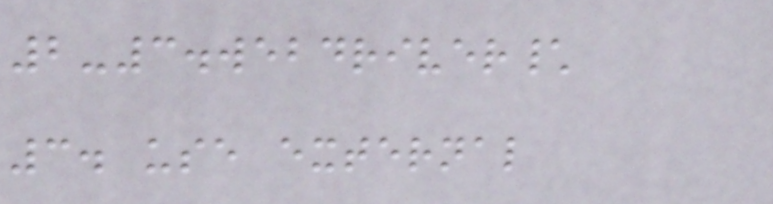2-3.webdriver\
3. use external
